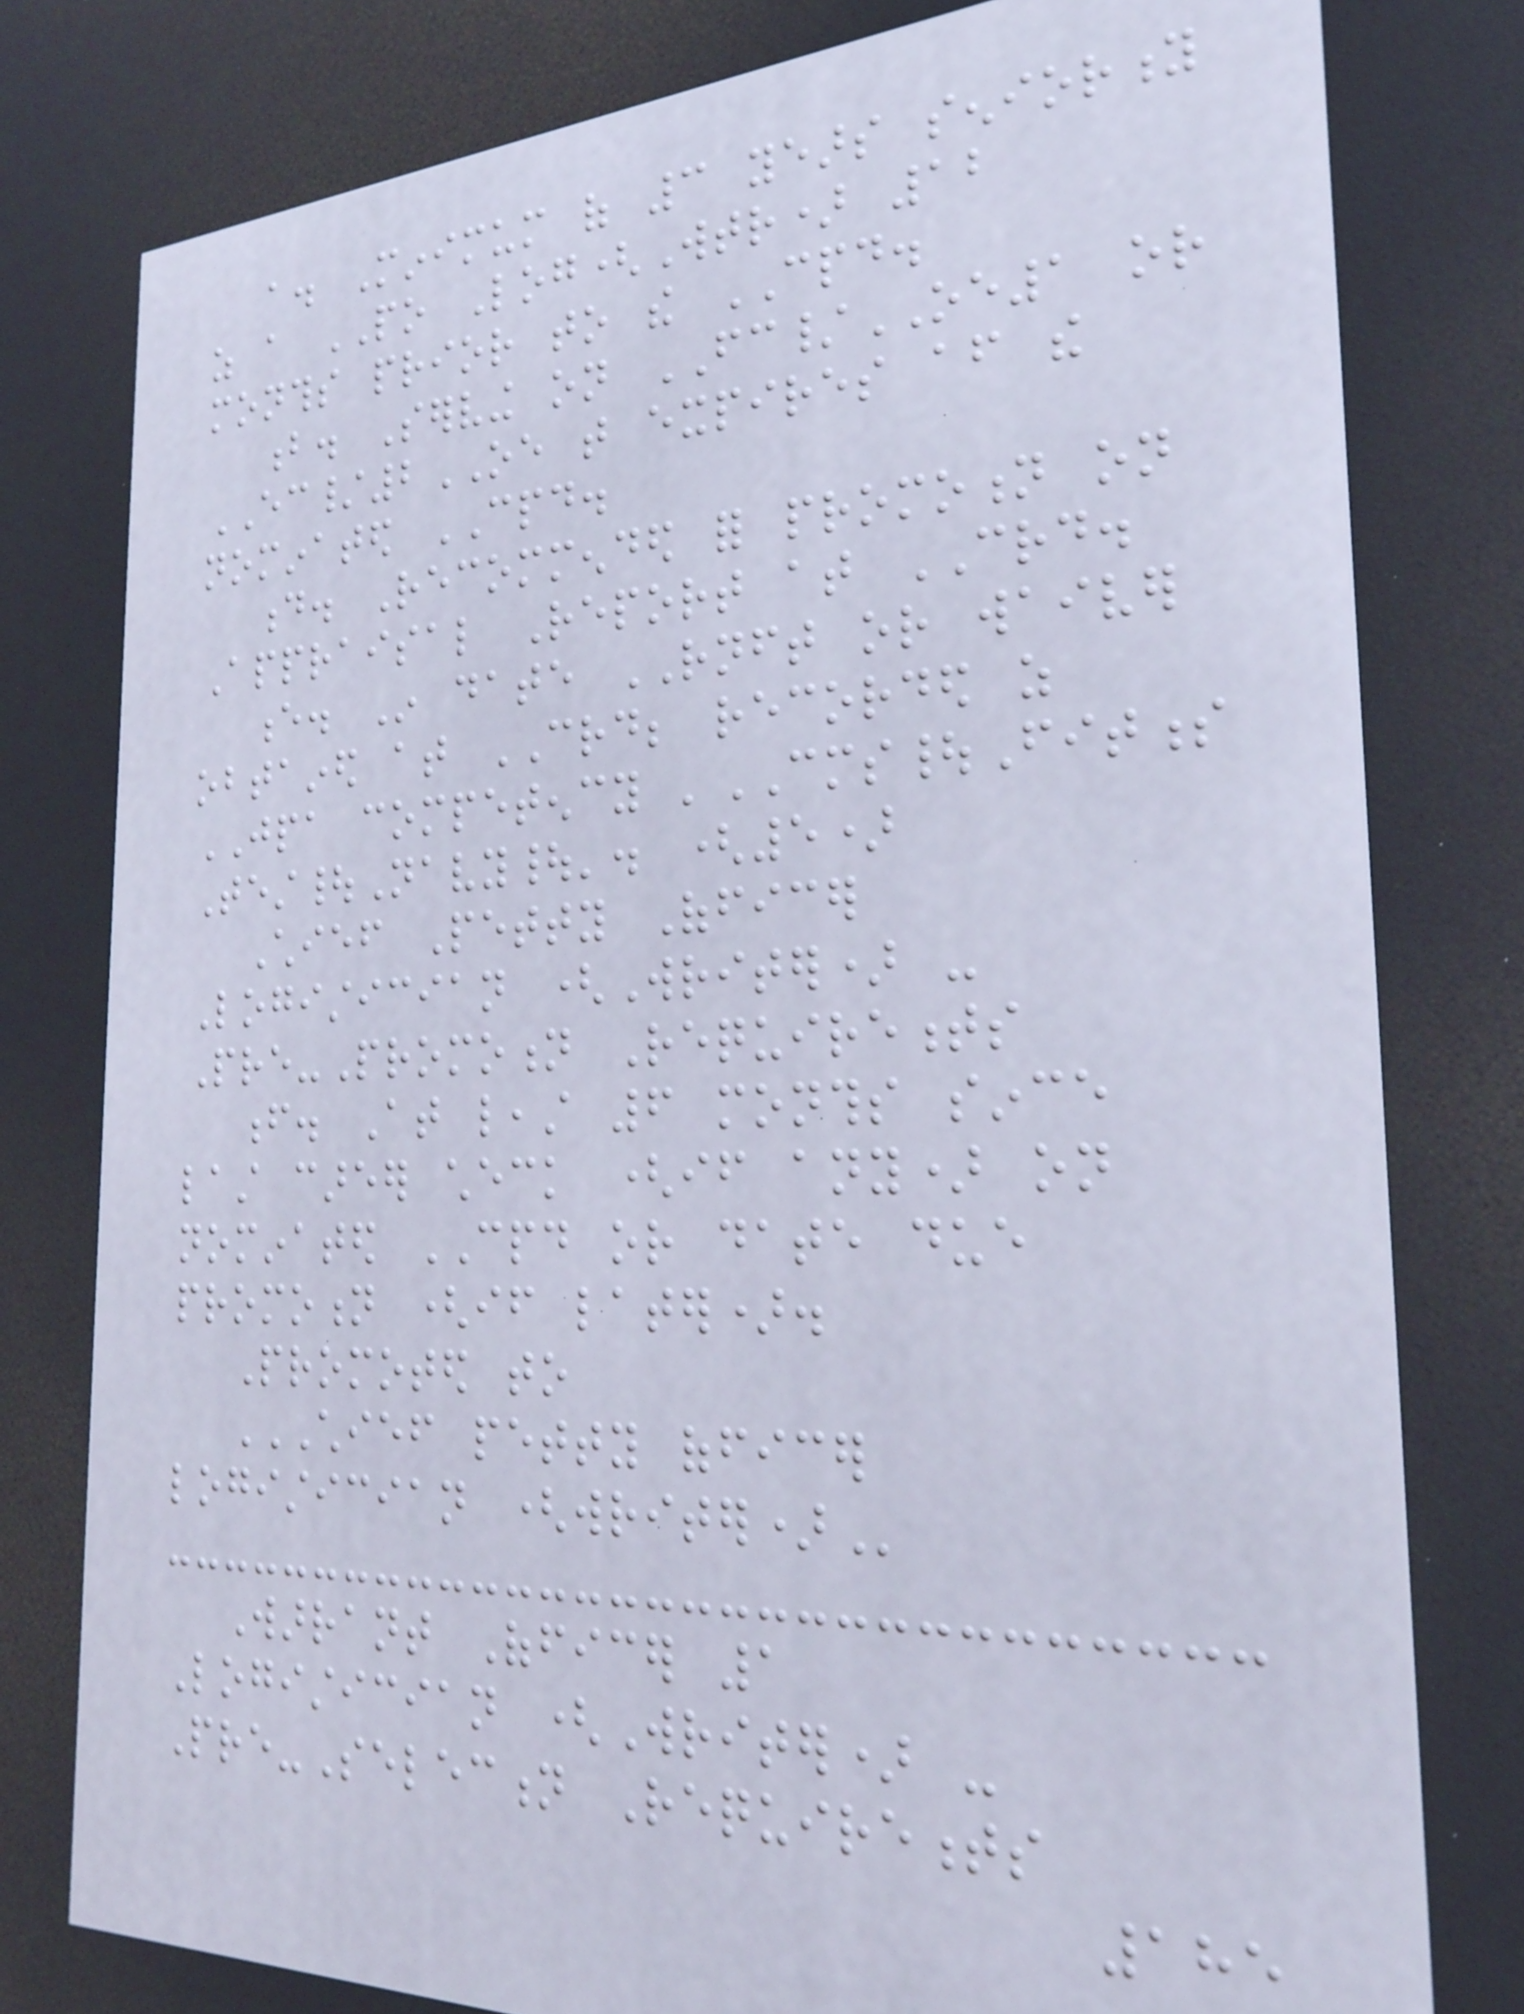a. Minimum of 3 years seniority
as a PO Log(Wtr) 12
months prior to the CPD.
b. Serving on FC/OE1 or
EC/2OE that expires after the
nominated CPD.
d. Recommended for promotion on
Appraisal Report at CRD.
e. In date RNFT or waiver
obtained at CRD; recorded as
JPA competency 'CMS|Fitness
Test|Navy|'. (5)
Chief Petty Officer
Logistician (Writer) -
Pre-Promotion Requirements
f. At least 6 months since
last career check (if any) on
nominated CPD or date due
promotion (if later).
Promoted to
CHIEF PETTY OFFICER
LOGISTICIAN (WRITER)
Warrant Officer 1
Logistician (Writer) -
Pre-Selection Requirements
185
